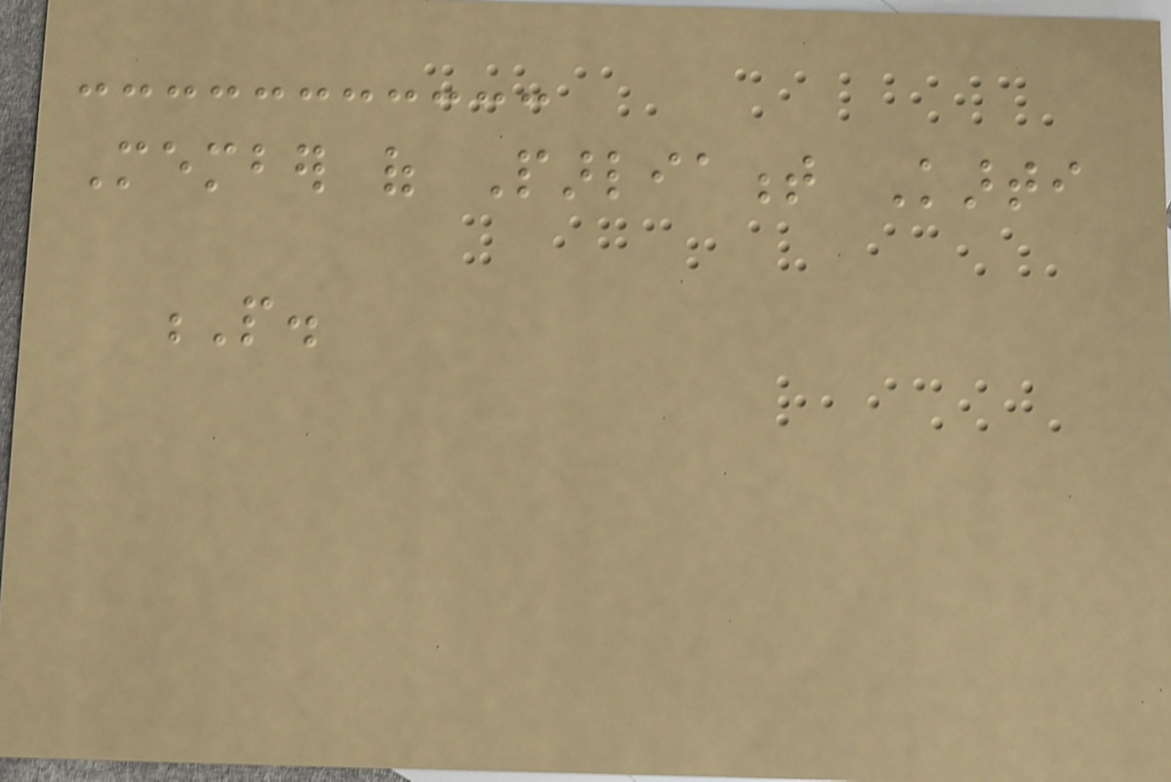Member of Parliament Karti
P.
